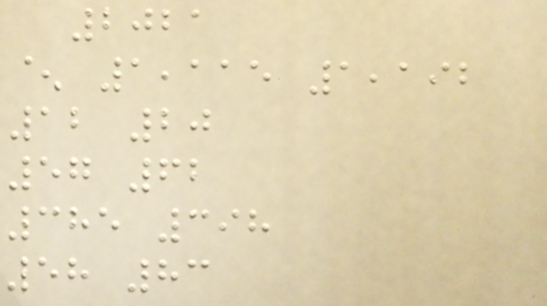2021
^ 1,115 1,192
12 20
57 62
385 398
58 83
